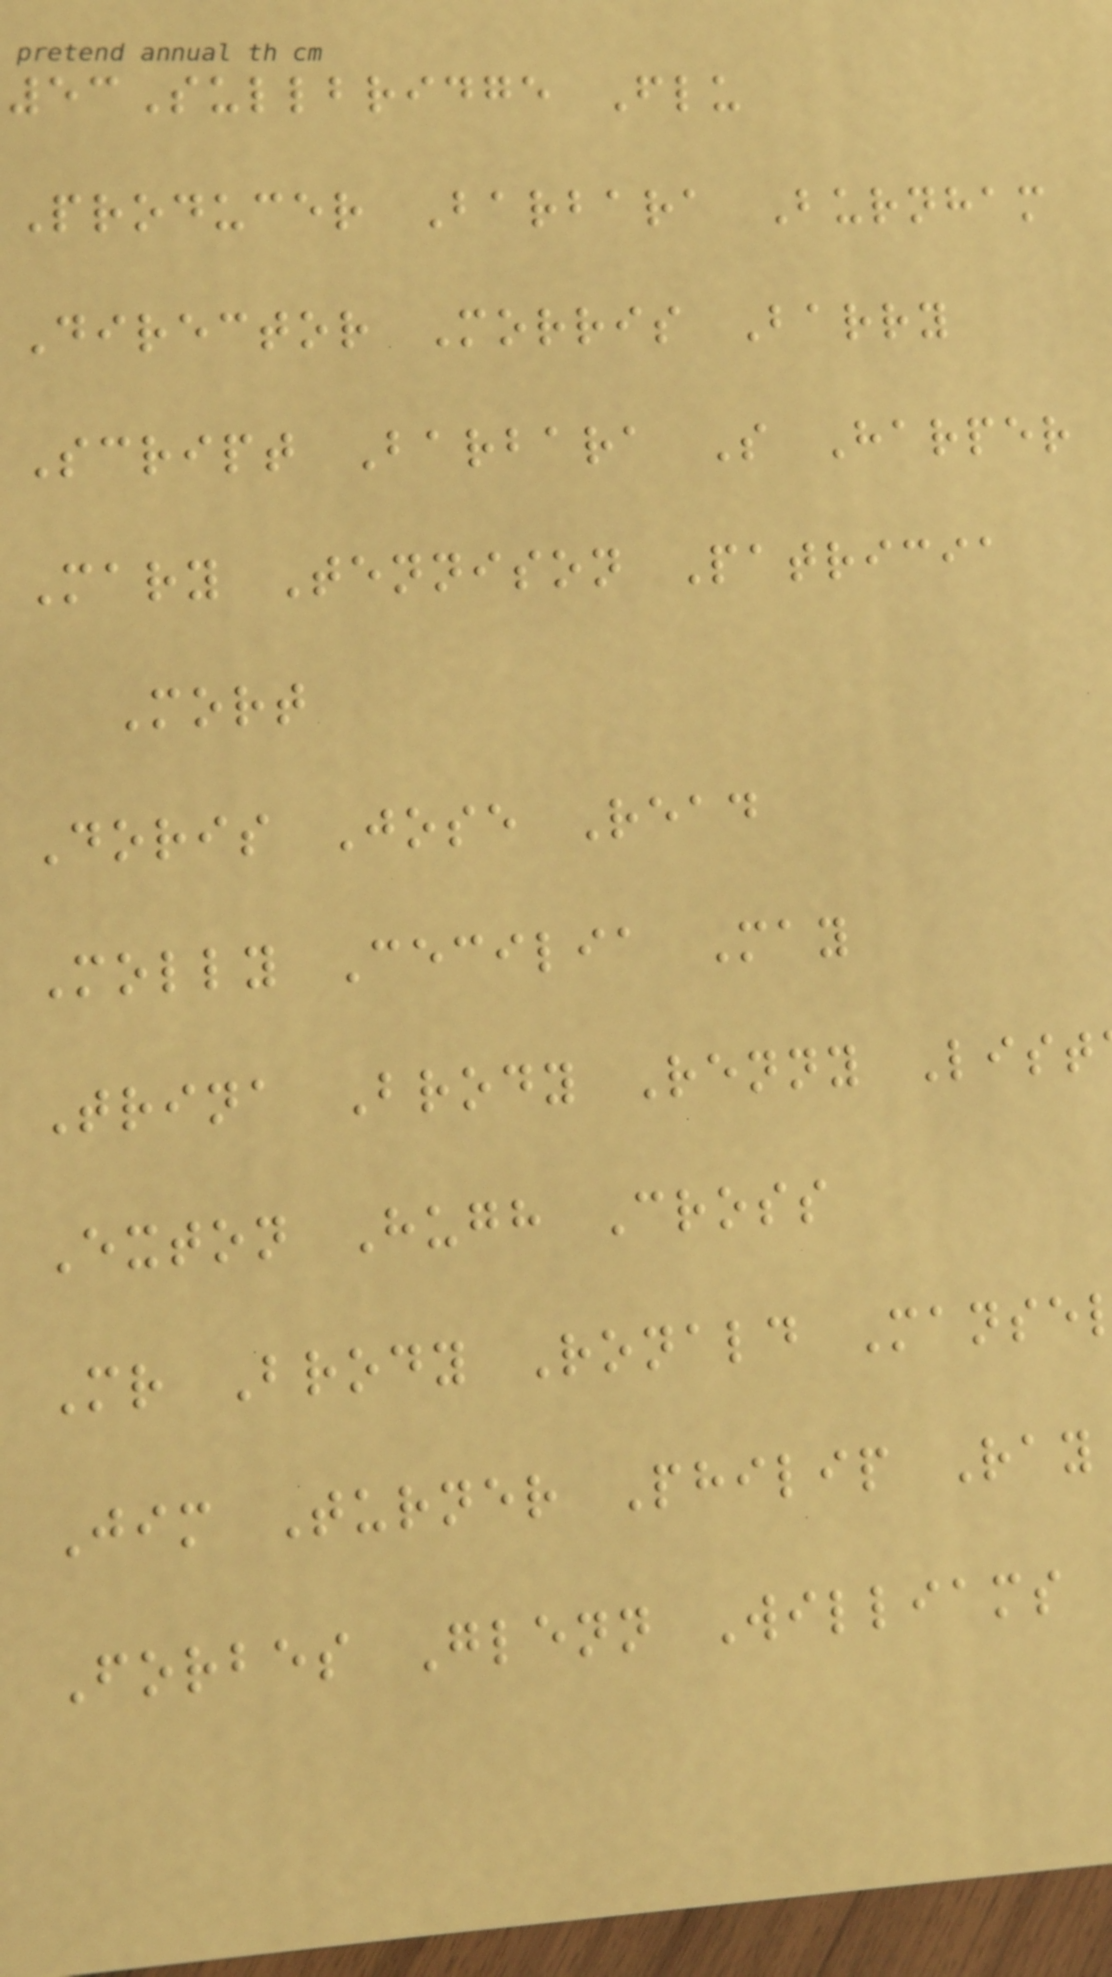53Sullbridge Flu
Producer Barbara Burnham
Director Morris Barry
Script Barbara S Harper
Mary Tennison Patricia
Mort
Doris Jose Read
Molly Cecilia May
Trina Brody Renny List
Exton Hugh Cross
Mr Brody Ronald Manse
Jim Turner Philip Ray
Forbes Glenn Williams
